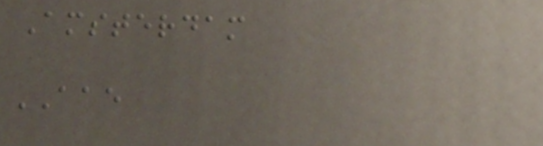Amsterdam
AAE
